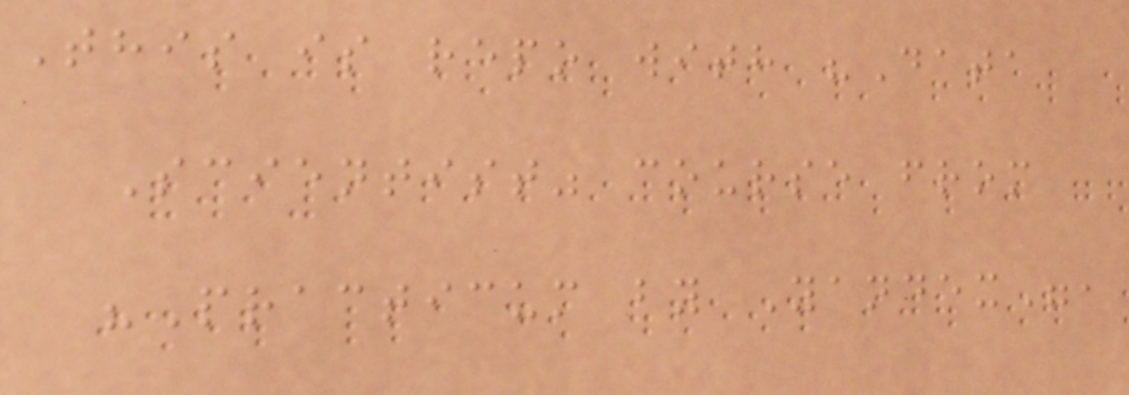This is repo with "Data
Scientist" course from
"Practicum by Yandex",
